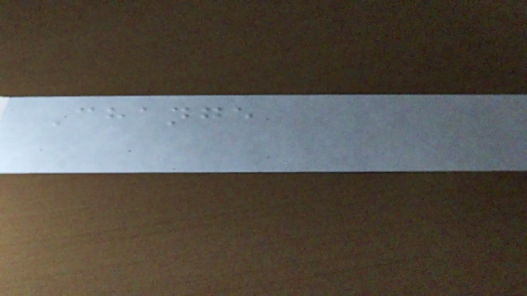Change
